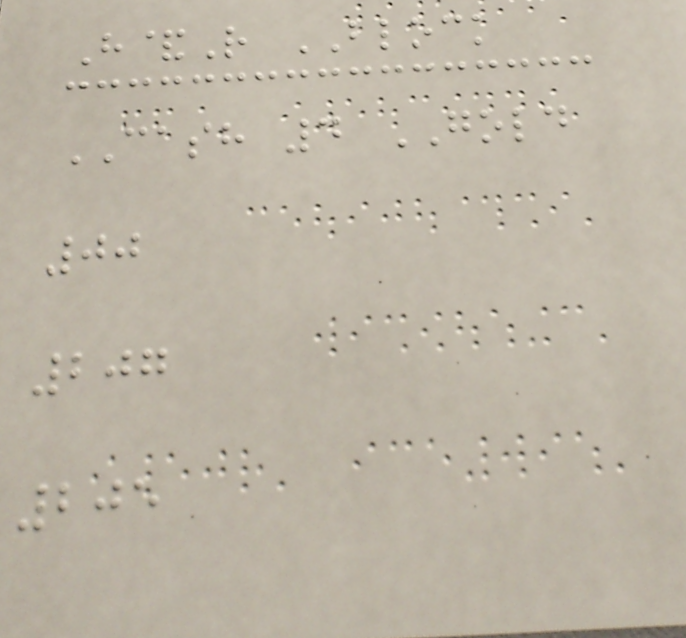H&R BLOCK
CASH 4 GOLD
00
207
205
